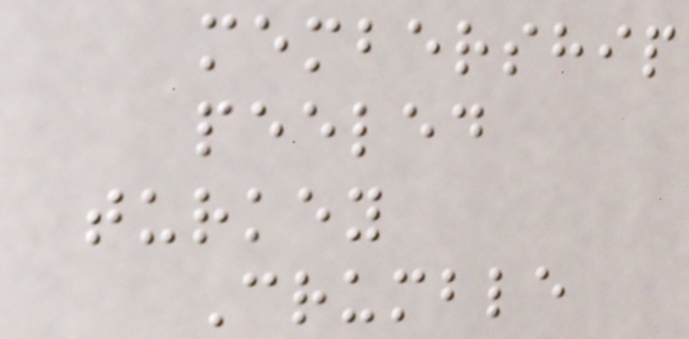membership
peeled
turkey
Crumble
